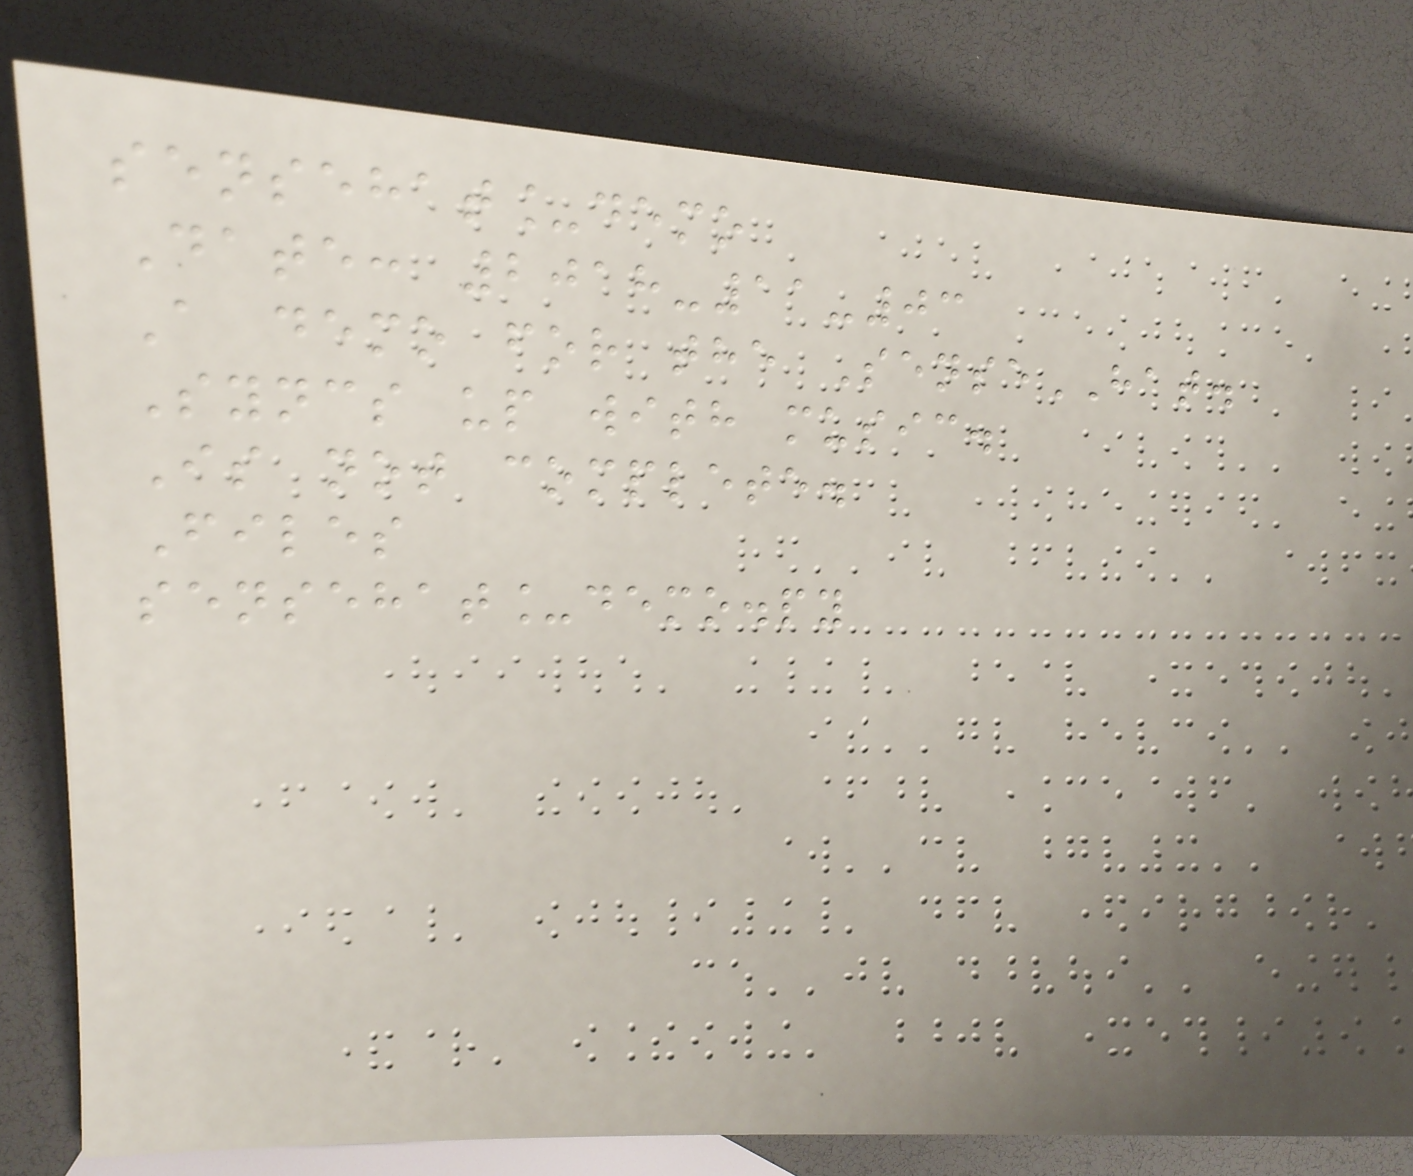sensehat_demo
Date: 2018-11-03
A demo for the SenseHAT.
Syncs up with music.
Is not complete.
Files
sensehat_demo.py
